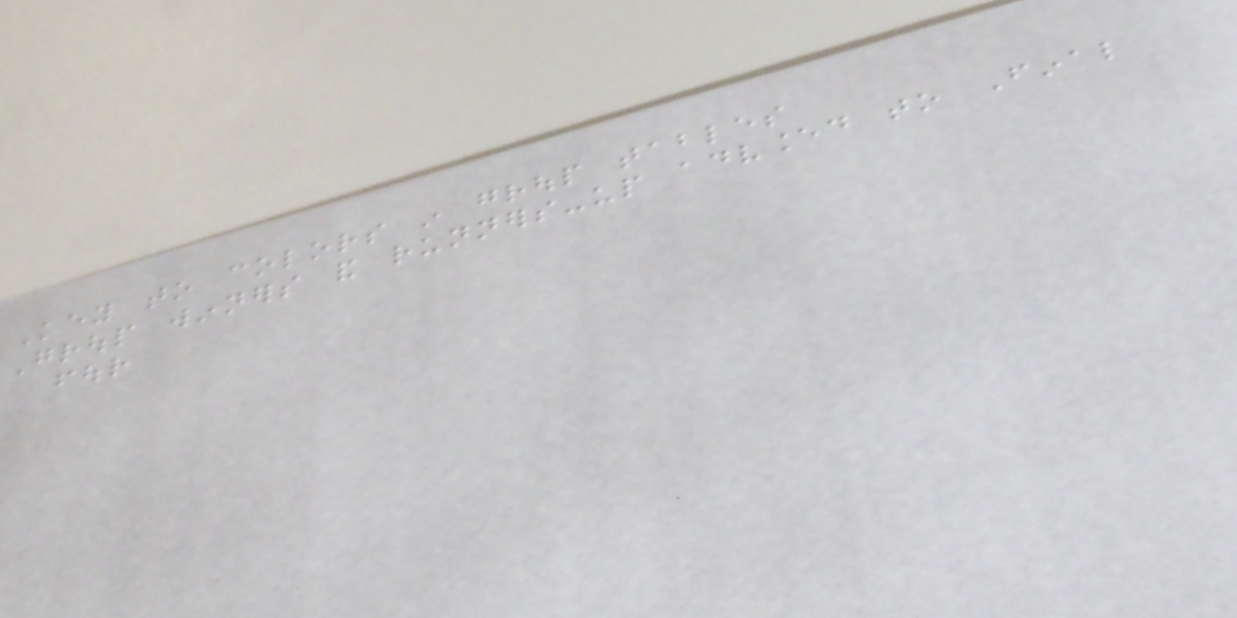Key to colors in group tables
Group winners and runners-up advanced to Final
four
